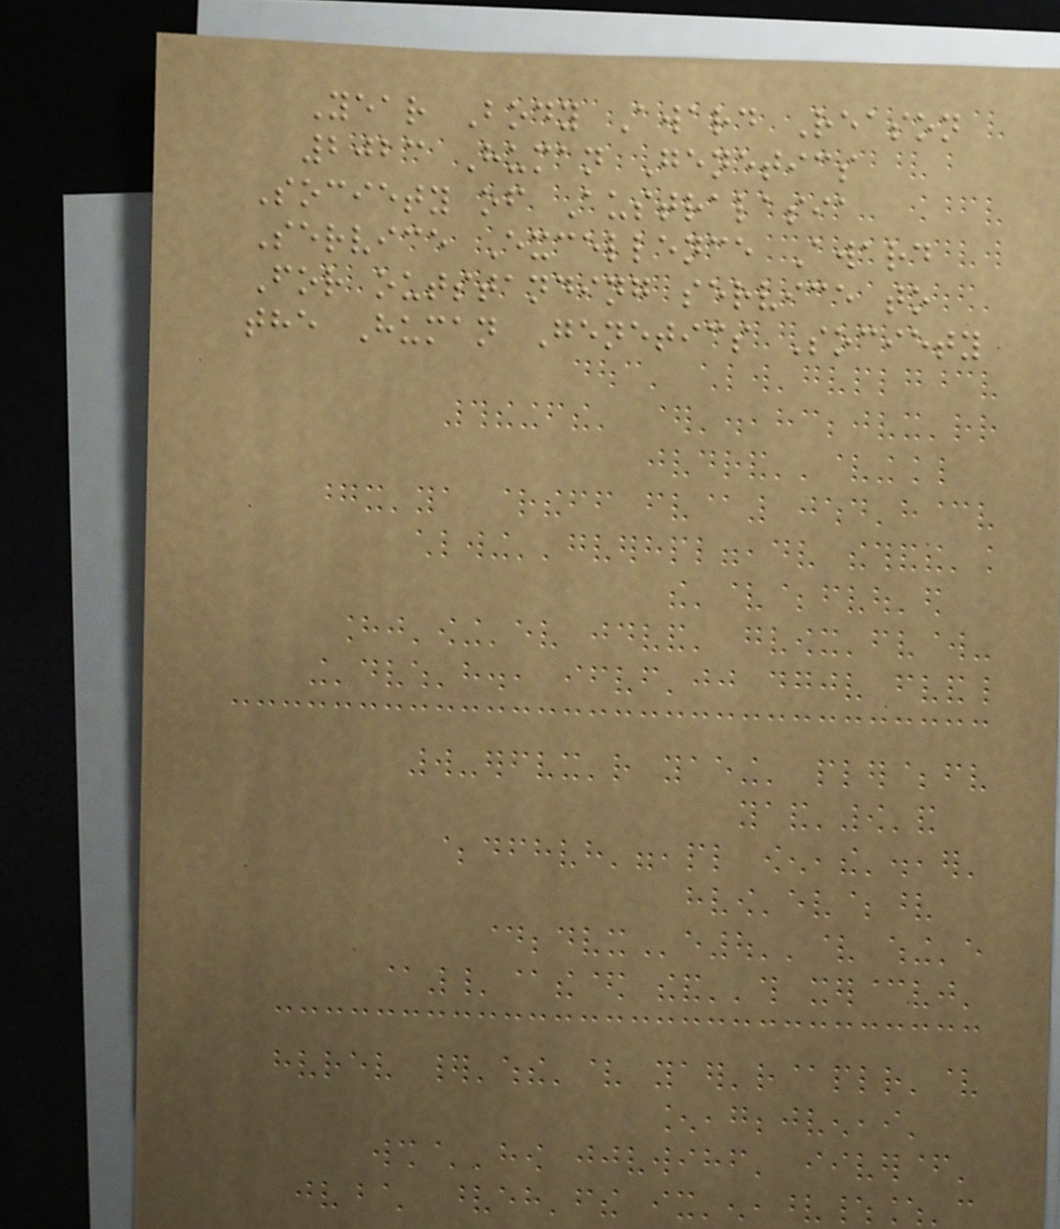Year Body Award Reason
2023 Human Genetics
Society of Australasia
Service Excellence Award
For outstanding service to
the Human Genetics Society
